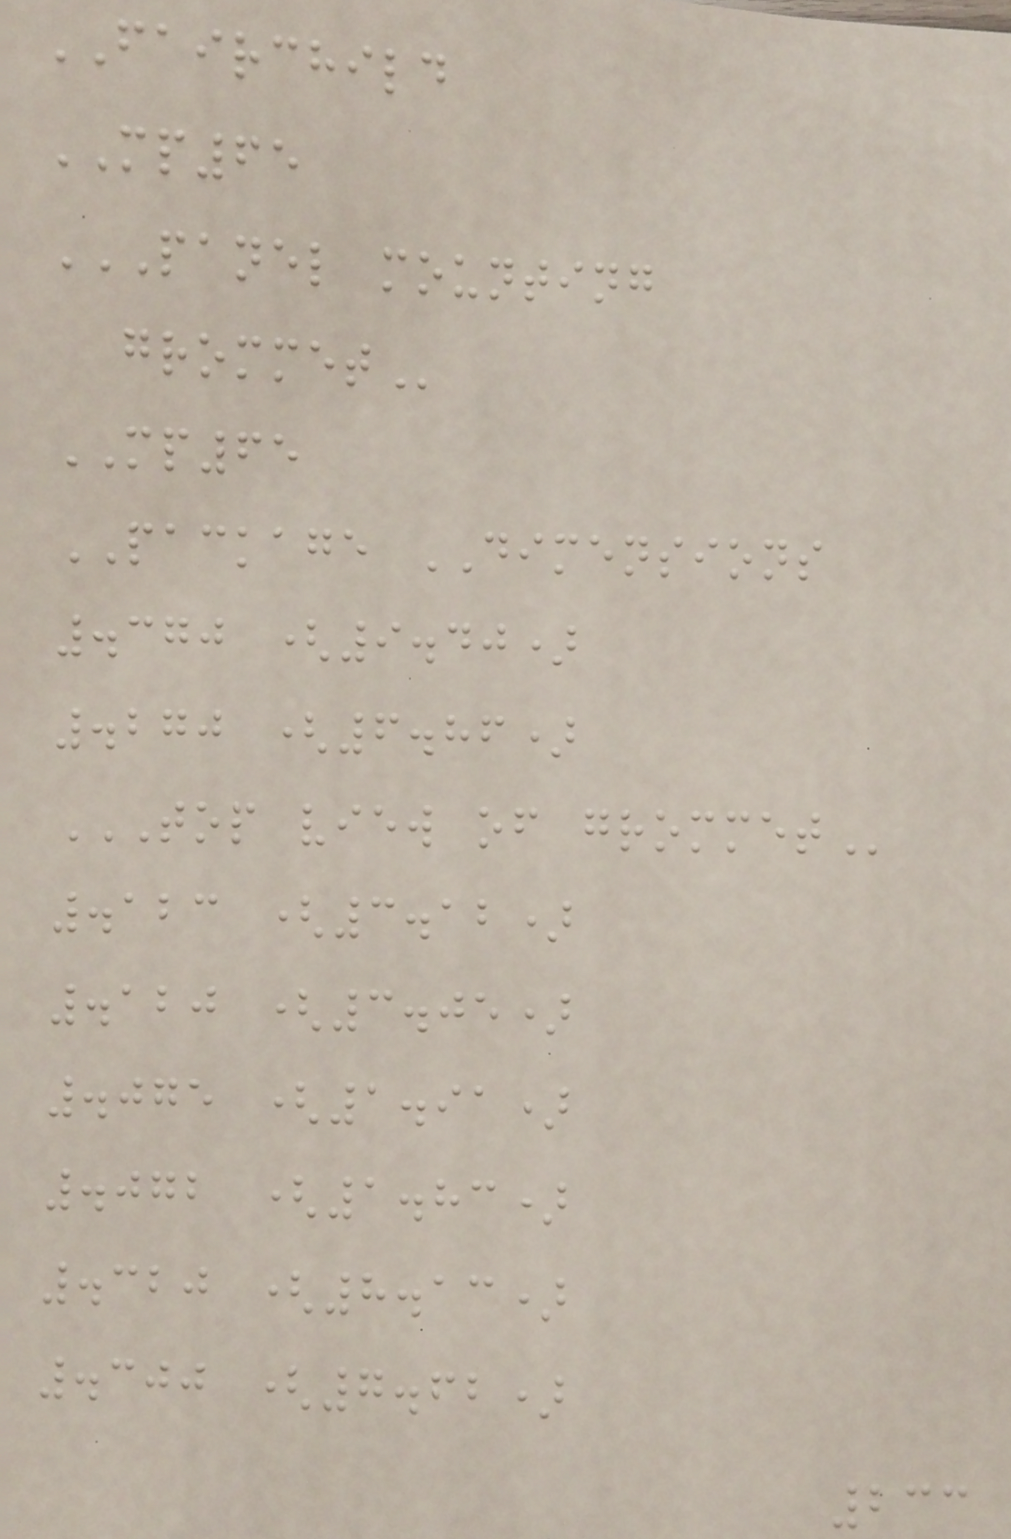FAIRCHILD
MP65
PANEL MOUNTING
GROMMET
MP65
PACKAGE DIMENSIONS
.370 (9.40)
.270 (6.86)
TOP VIEW OF GROMMET
.123 (3.12)
.120 (3.05)
.075 (1.91)
.072 (1.83)
.320 (8.13)
.300 (7.62)
233
